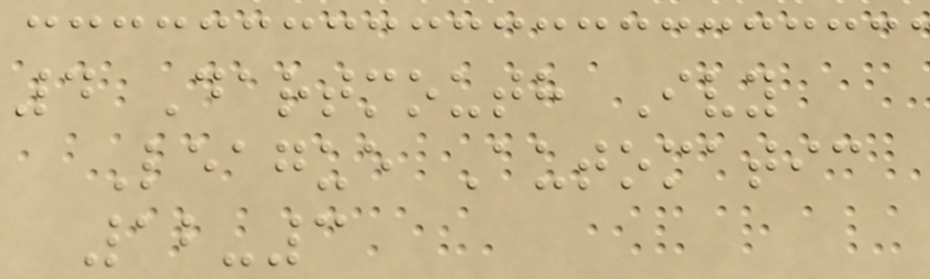4 Dartmouth Ivy
League Automatic
12-3
